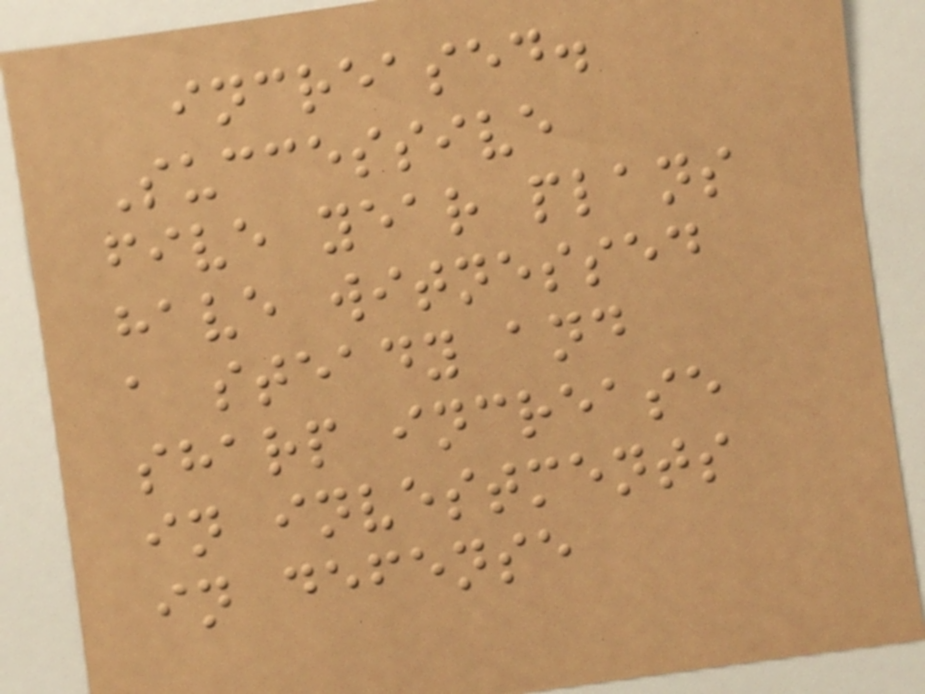increased.
Successive
five year plans
have witnessed
a steady and
sharp increase
in investments
in defense
